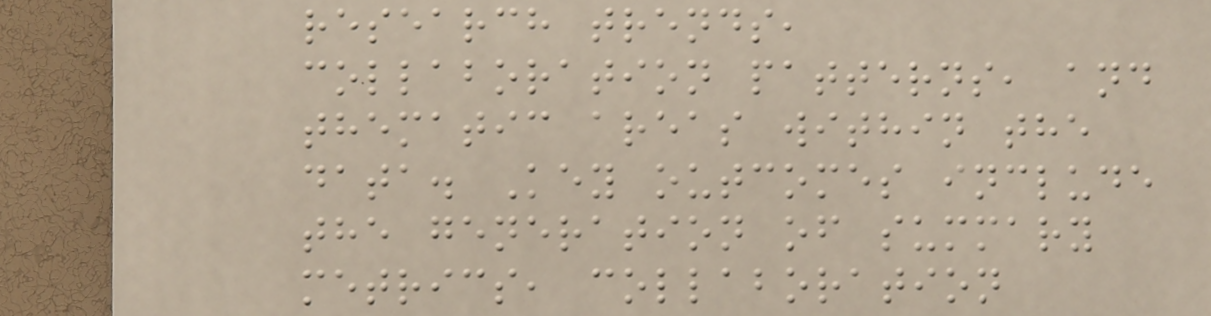research trends,
collaboration patterns, and
thematic areas within the
data. Key outcomes include
the generation of summary
metrics, collaboration
